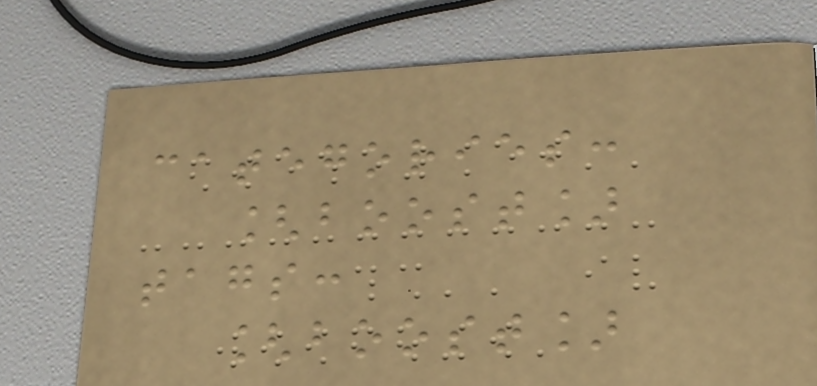categories:
[boost]
tags:
[boost]
